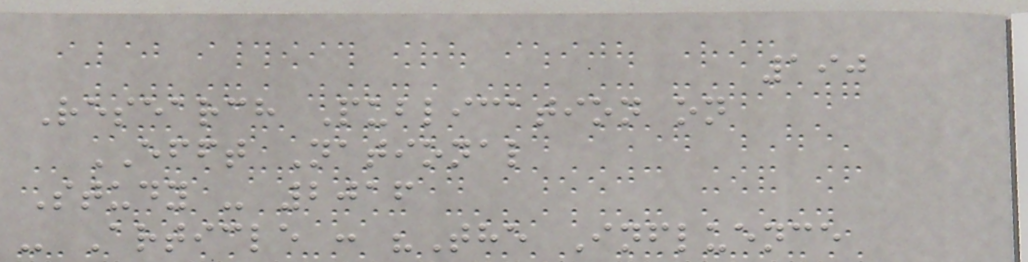190
Research Publication on
EFFT National
Study - 2016
- Article : "The Influence
